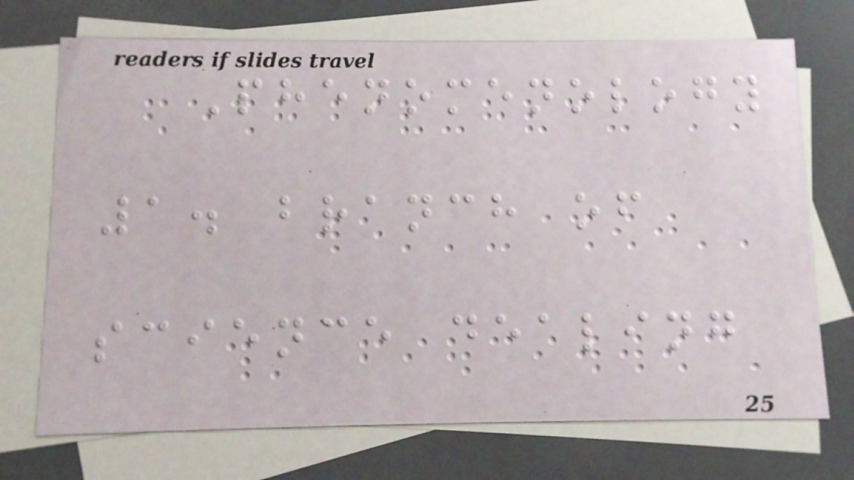Phenomenology
1. branch of
science dealing
